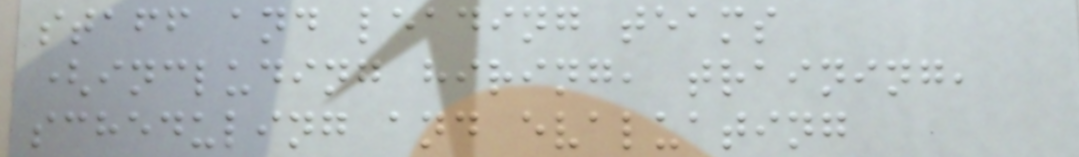staff and leading teams
(including hiring, training,
scheduling and evaluating
